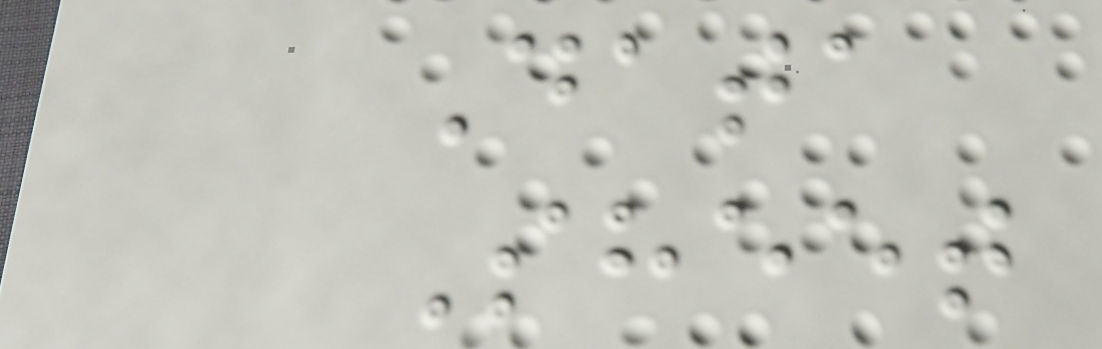Data
Sheet
